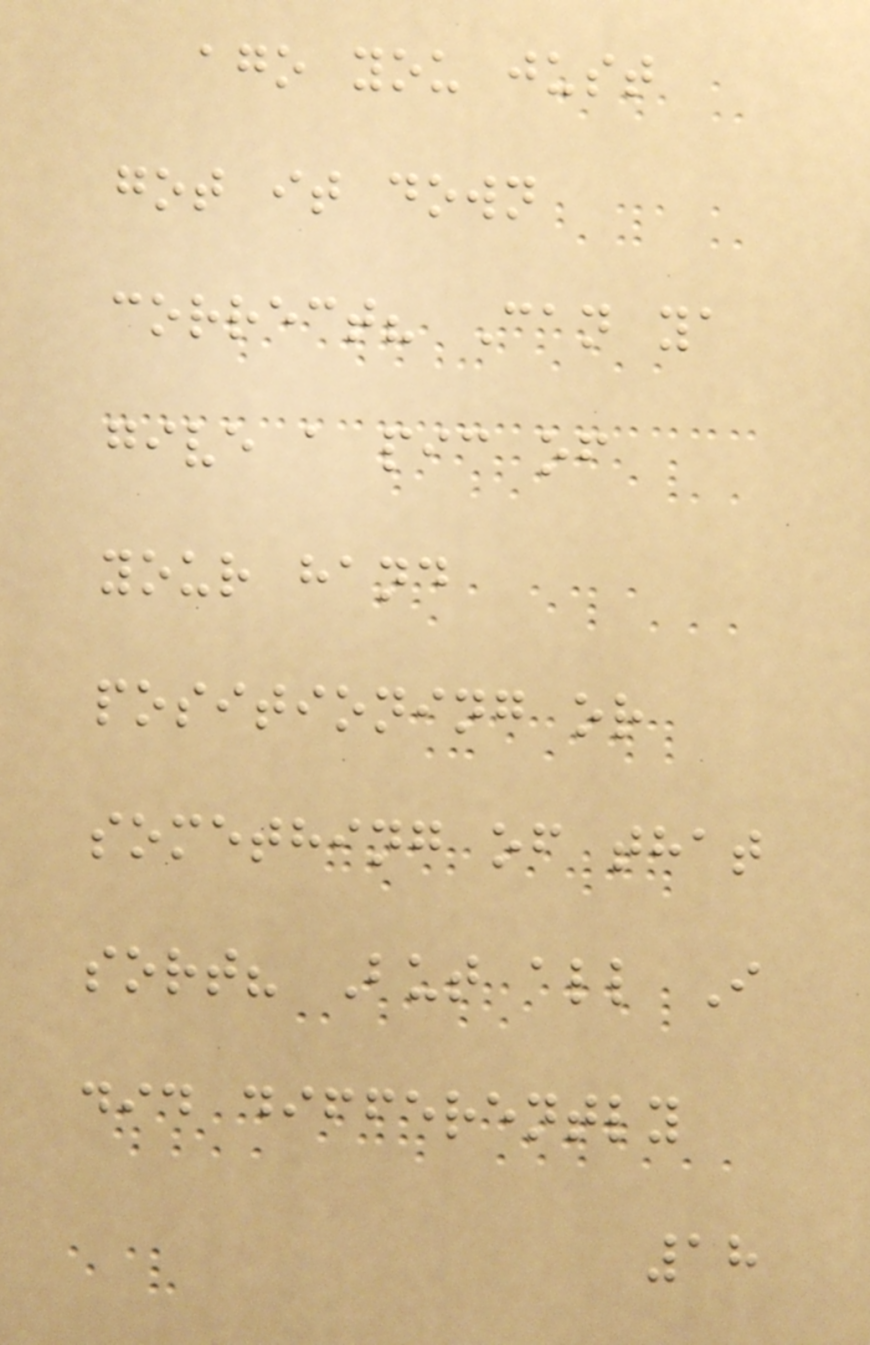ago you just
got it down
correct? Can ya
give a pic of
your hand
positioning or
something of that
sort? But all I
did differently
18
